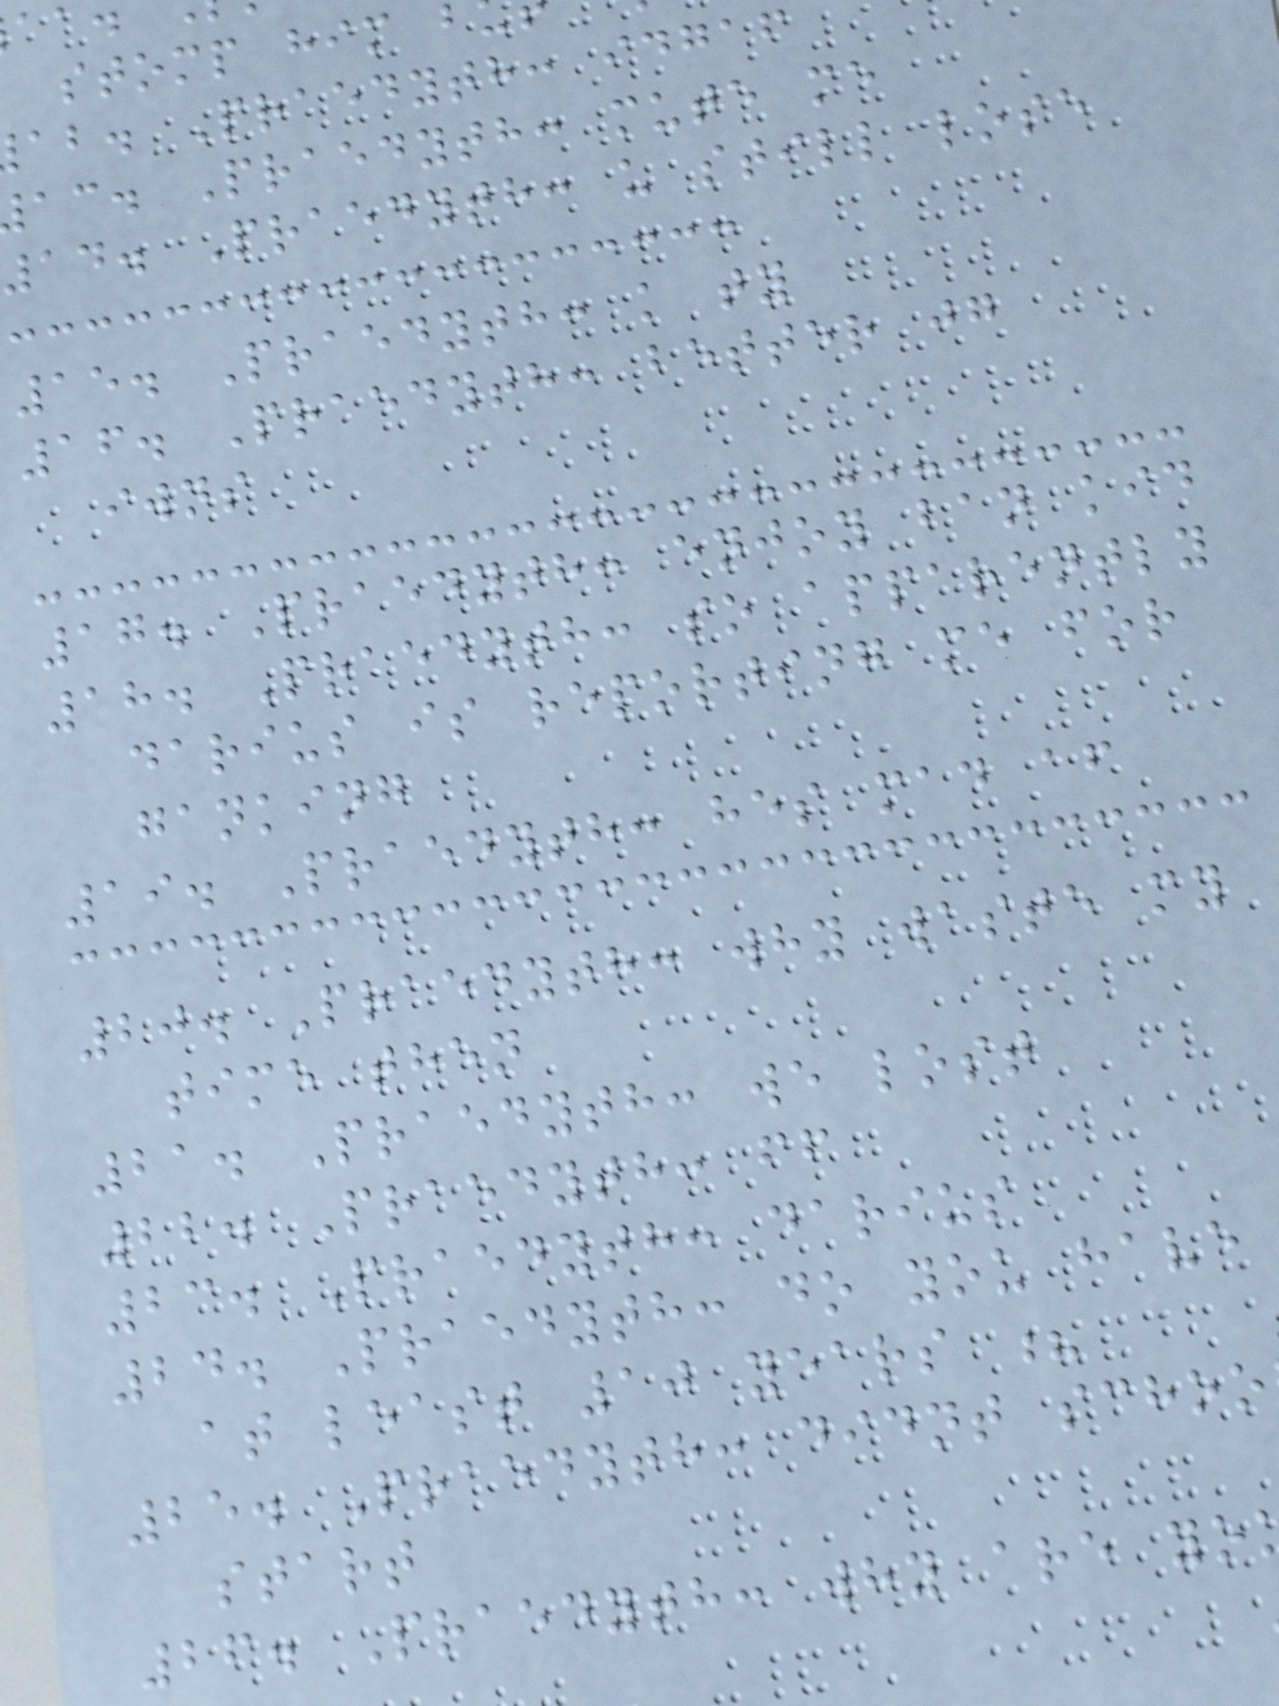stomp him
ab. Praedyth: idgaf
ac. Praedyth: mute me
14. Praedyth: u still lose
15. Praedyth: k ty
16. Praedyth: better jg
iwns
17. Praedyth: enjoy ban kid
18. Praedyth: so apparently
darius is reporting me for
ganking
19. Praedyth: hes mad af
20. Praedyth: why waste my
time then
21. Praedyth: we lost
22. Praedyth: ff
23. Praedyth: darius
24. Praedyth: do you have
at least 10 years ?
25. Praedyth: didnt schoo
start
26. Praedyth: why are yo
